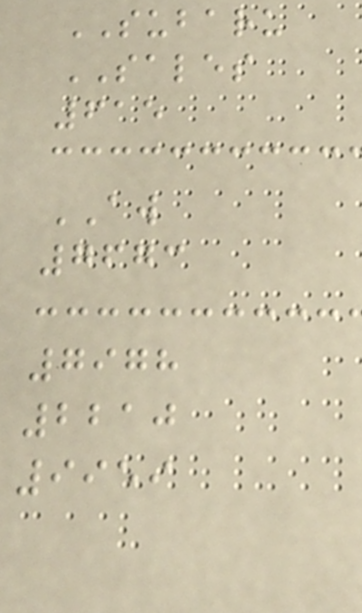SUBARU
SALES
615
AW
7673
7978
2210
9959
